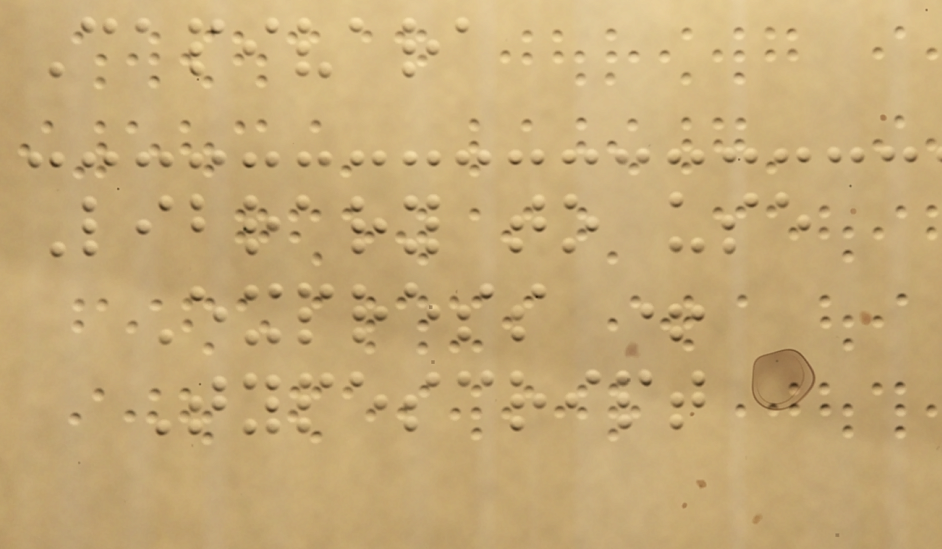Capivara
Library to use
Express +
Typescript
